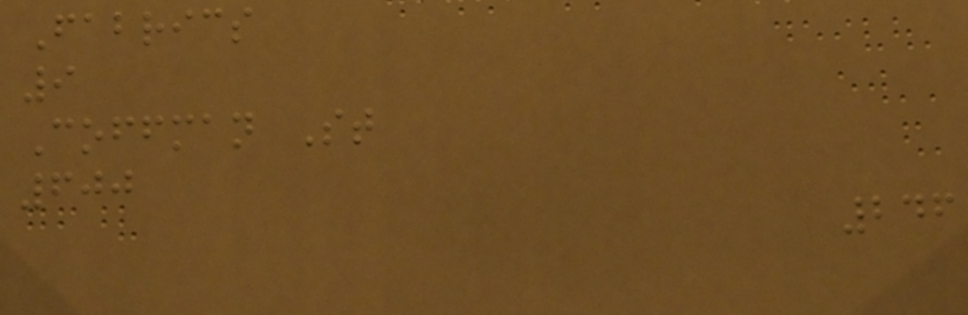Fabrics
9
Coffman St
600
246
